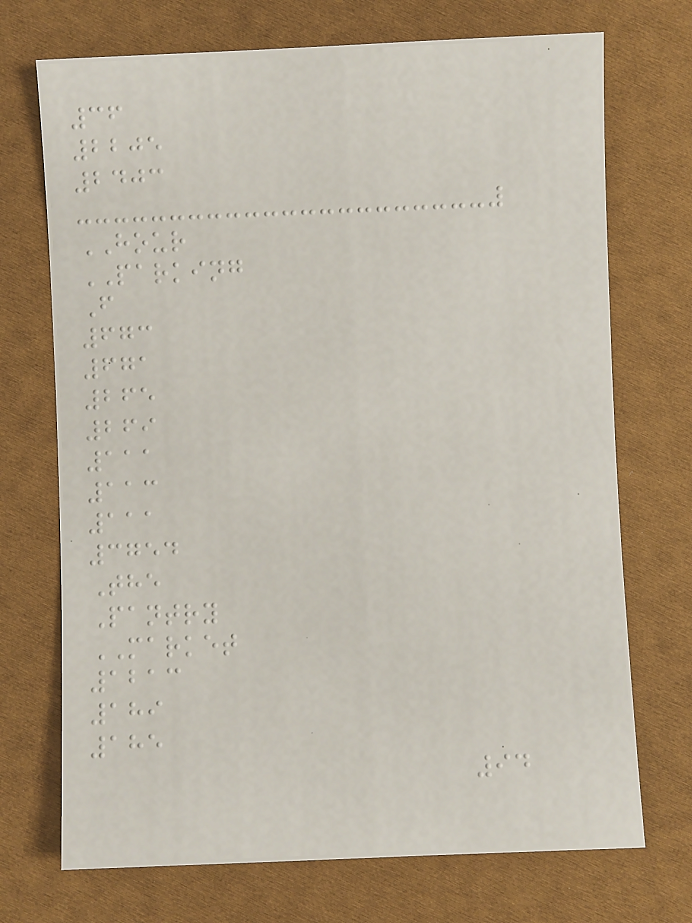36
2205
2403
HOUR
PARKING
F
673
671
265
269
111
113
111
3754
The
Pantry
MARKET
1213
189
185
94
